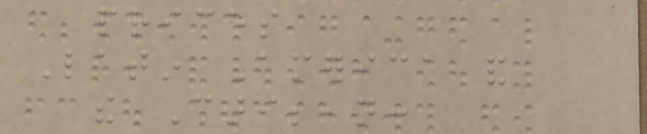prices
Latin America and
the Caribbean:
